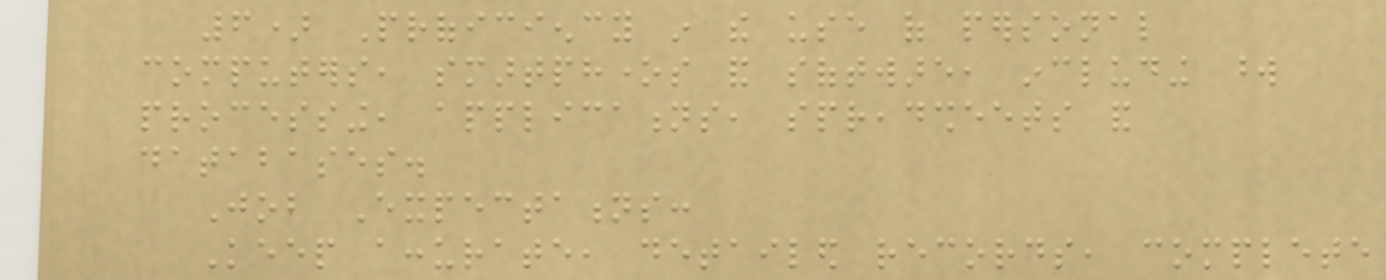6) Proficiency in the use of personal
computers, smartphones and software, including word
processing, applications, spreadsheets and
databases.
Job Expectations:
Keep accurate, detailed records, complete
